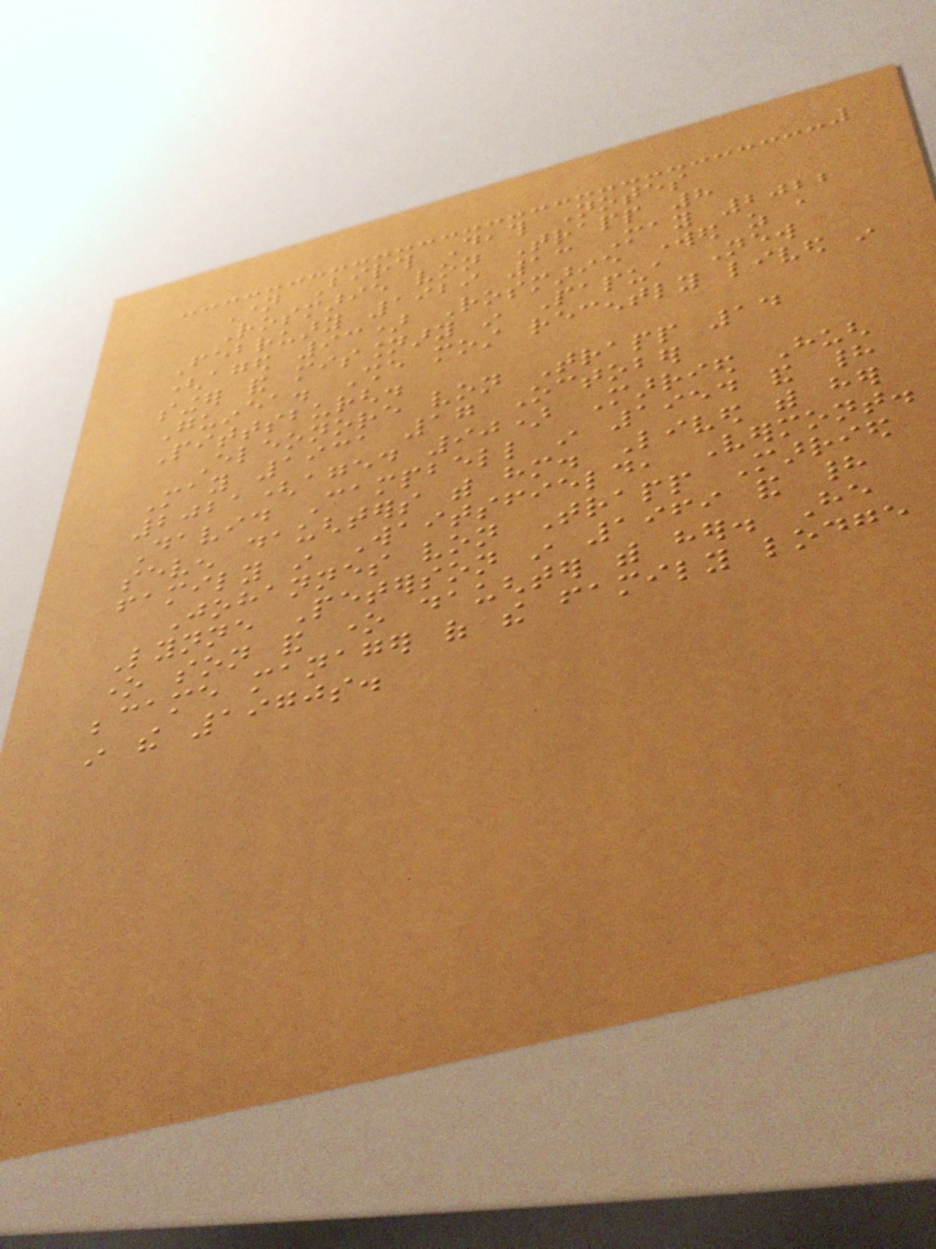Name Birth Death Notes
Rosmarie von Trapp 8
February 1929 13 May 2022
(aged 93) Rosmarie worked as a
singer and missionary in Papua New
Guinea. She most recently lived in
Pittsburgh.
Eleonore von Trapp 14
May 1931 17 October
2021(aged 90) Married Hugh
David Campbell in 1954 and had
seven daughters with him. Lived with her
family in Waitsfield, Vermont.
Johannes von Trapp Married
Lynne Peterson in 1969 and had
one son and one daughter with her. He
became manager of the family lodge
in the 1970s.
